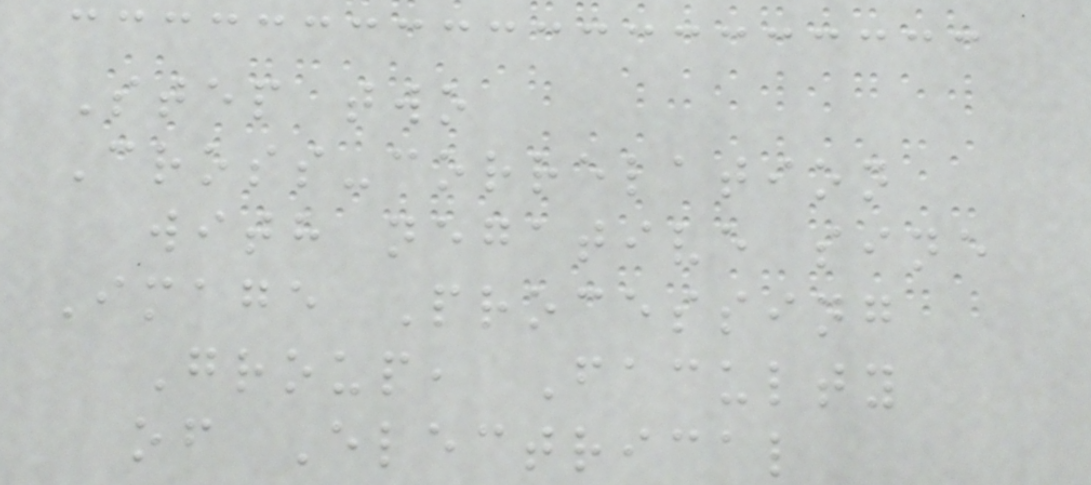Step two
Cross-correlation
with negative sine
Image Processing
Group, Faculty
of Electrical
